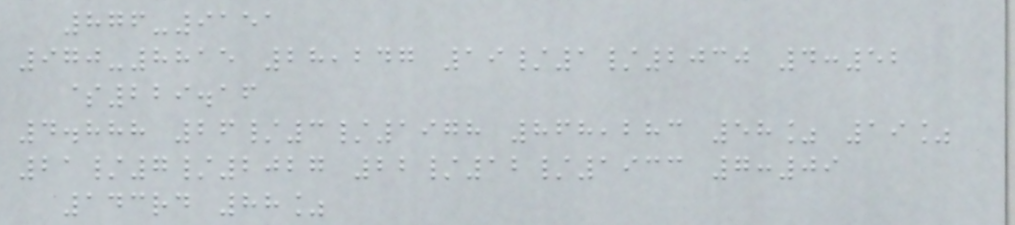876-9151
970-8815 28,247 19/1/2030 4:52
$229.16
4.888 26/3/1978 868,283 58% 19%
21/7/2027 22/12/1933 7:09
143rd 88%
